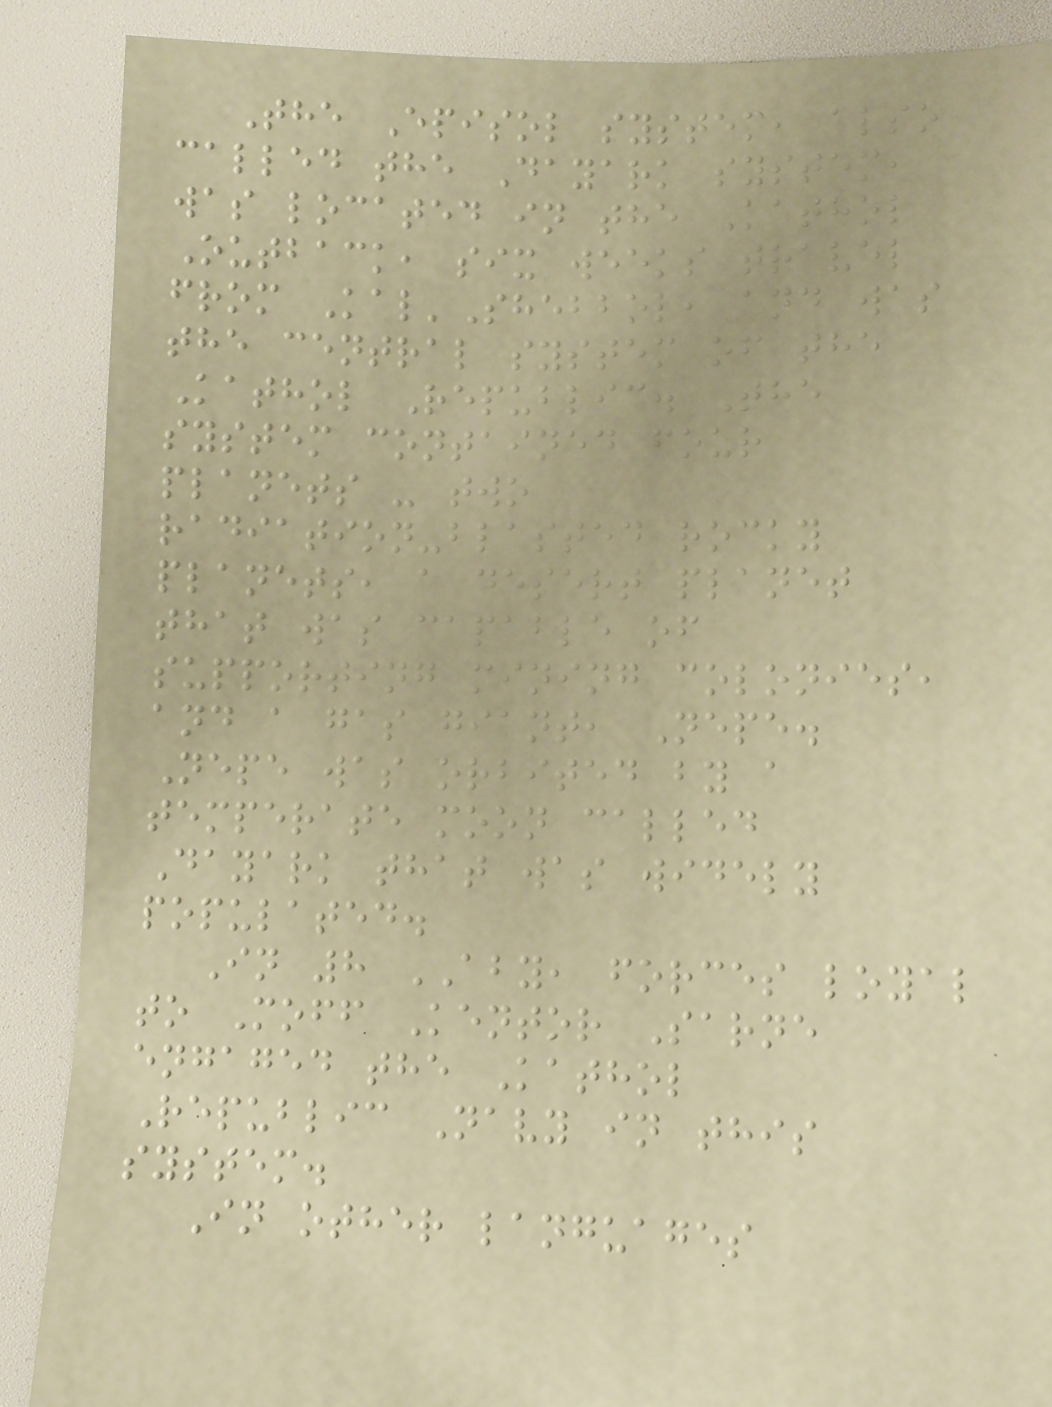The Episol system, also
called the Dayark system,
was located in the Kathol
Outback, six weeks travel
from Kal'Shebbol, and was
the central system of the
Kathol Republic. The
system contained four
planets - two
radiation-blasted rocky
planets, a desert planet
that was capable of
supporting mining colonies,
and a gas giant, Nepe.
Nepe was orbited by a
temperate moon called
Dayark that was widely
populated.
In 8 ABY, forces loyal
to Moff Kentor Sarne
engaged the Kathol
Republic Navy in this
system.
In other languages
